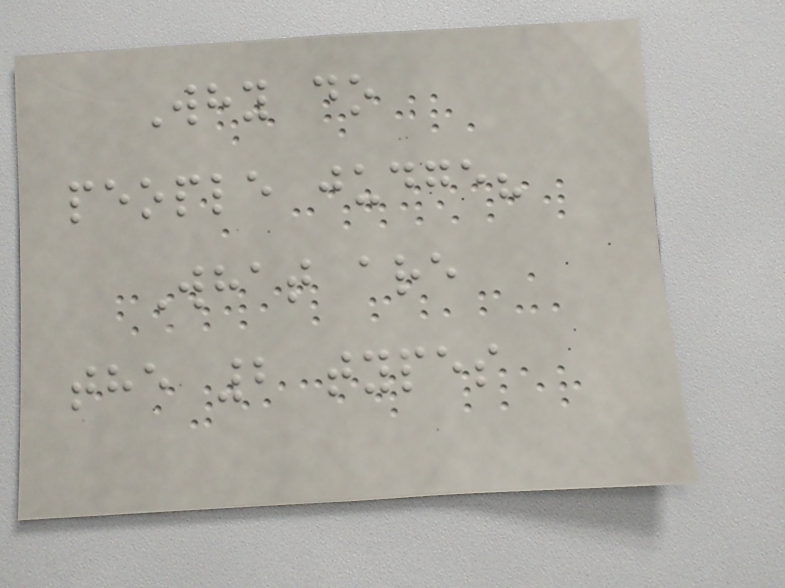Why do
people judge?
What are
the 2 types
